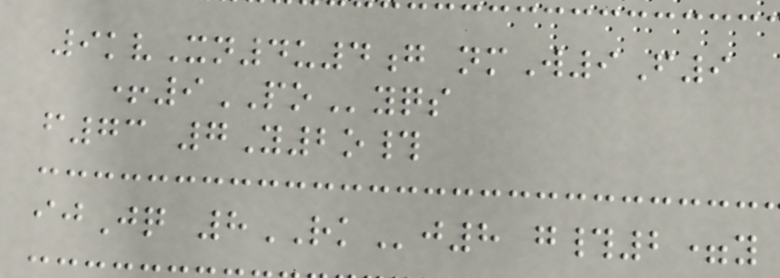9kvXn4u4g nmW9F9
+9POyqs
f73 7Y2o#
ijJq 8RKj8 g#2=y
